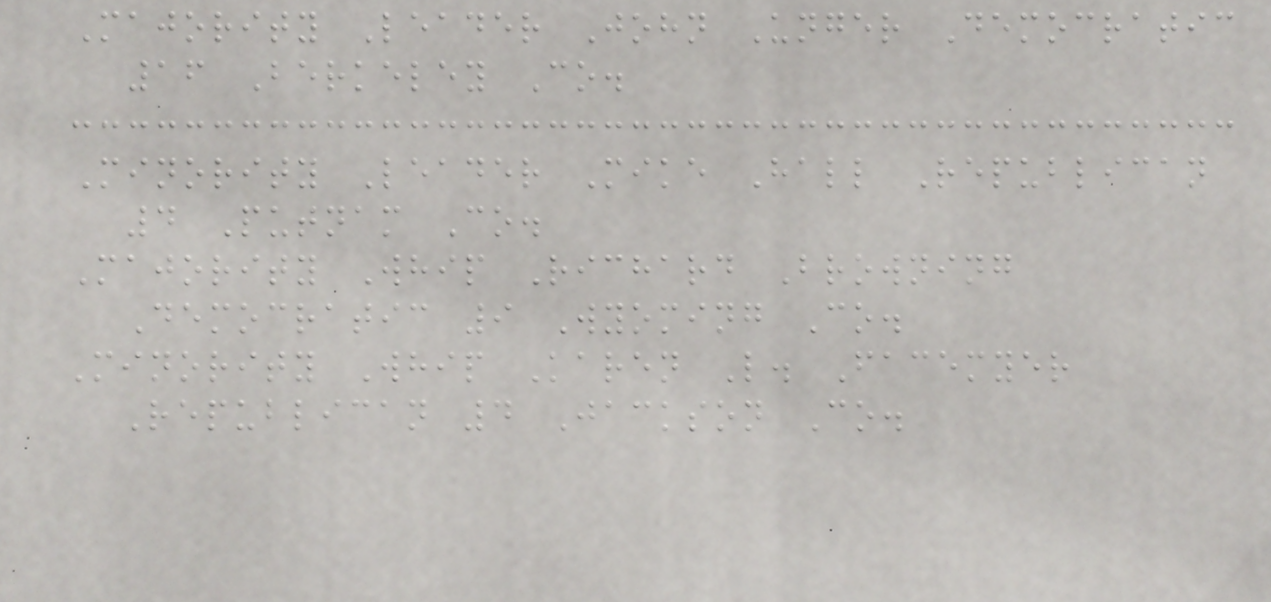Majority Leader John Unger Democratic
16 Berkeley Co.
Minority Leader Mike Hall Republican
4 Putnam Co.
Majority Whip Richard Browning
Democratic 9 Wyoming Co.
Minority Whip Karen L. Facemyer
Republican 4 Jackson Co.
